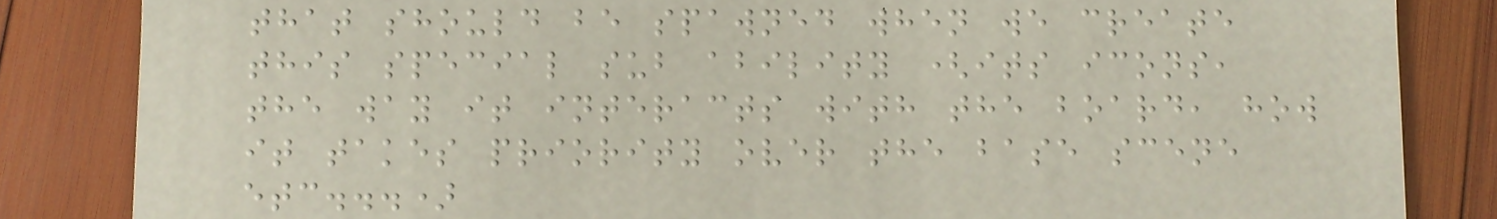that should be spawned when we create
this special sub ability (its icons,
the way it interacts with the board, how
it takes priority over the base scene
etc...)
